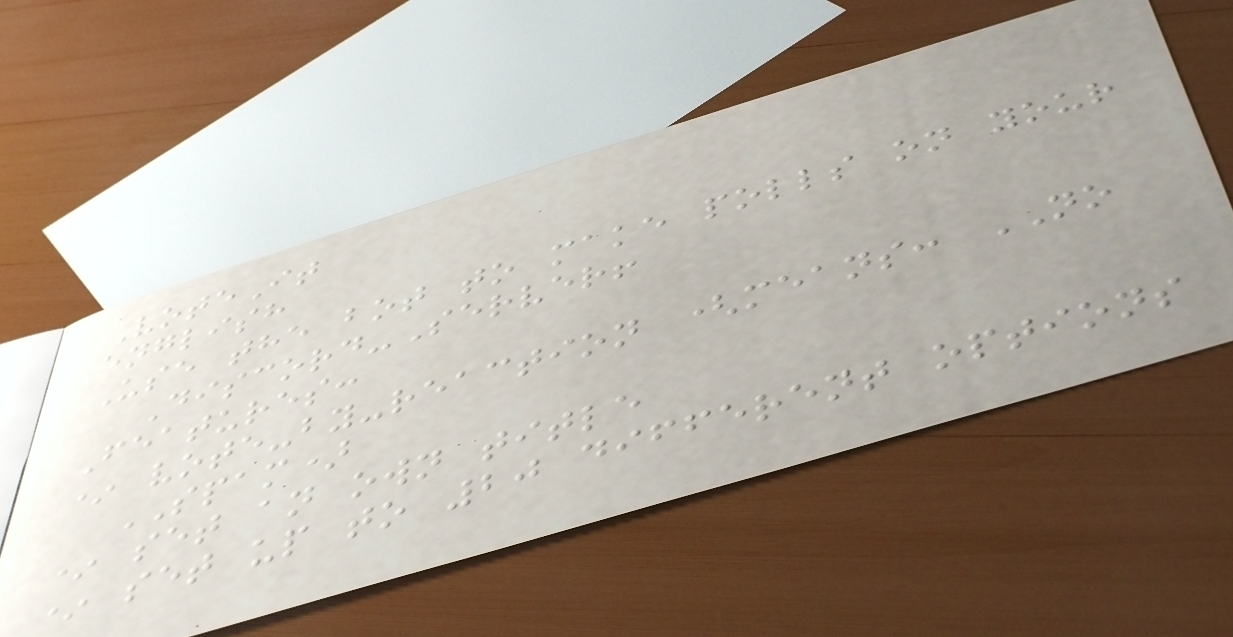VoteIt
english
Use the bot to make polls on your
Discord-Server!
Features:
* vote-by-reaction (means: NO
SPAM)
* set an own title
* set up to 20 different options
